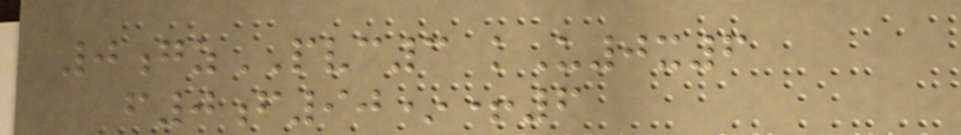0gzPVC3 kU0x6
f0f90*+6
